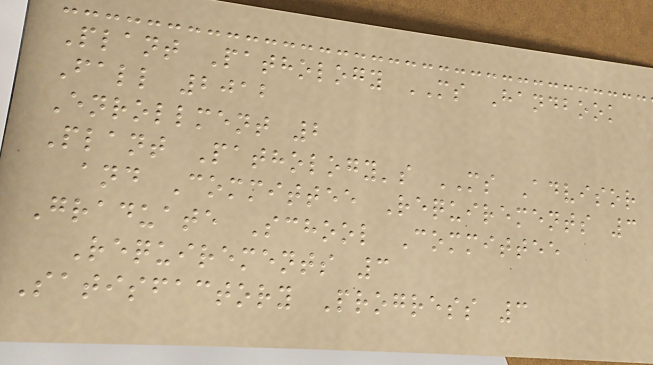Plant Pathology MS Handbook
Fall 2012
Enrollment 2
Plant Pathology's MS Advisor
and Committee Requirements 3
Graduate School Committee
Requirements 3
Satisfactory Progress 3
